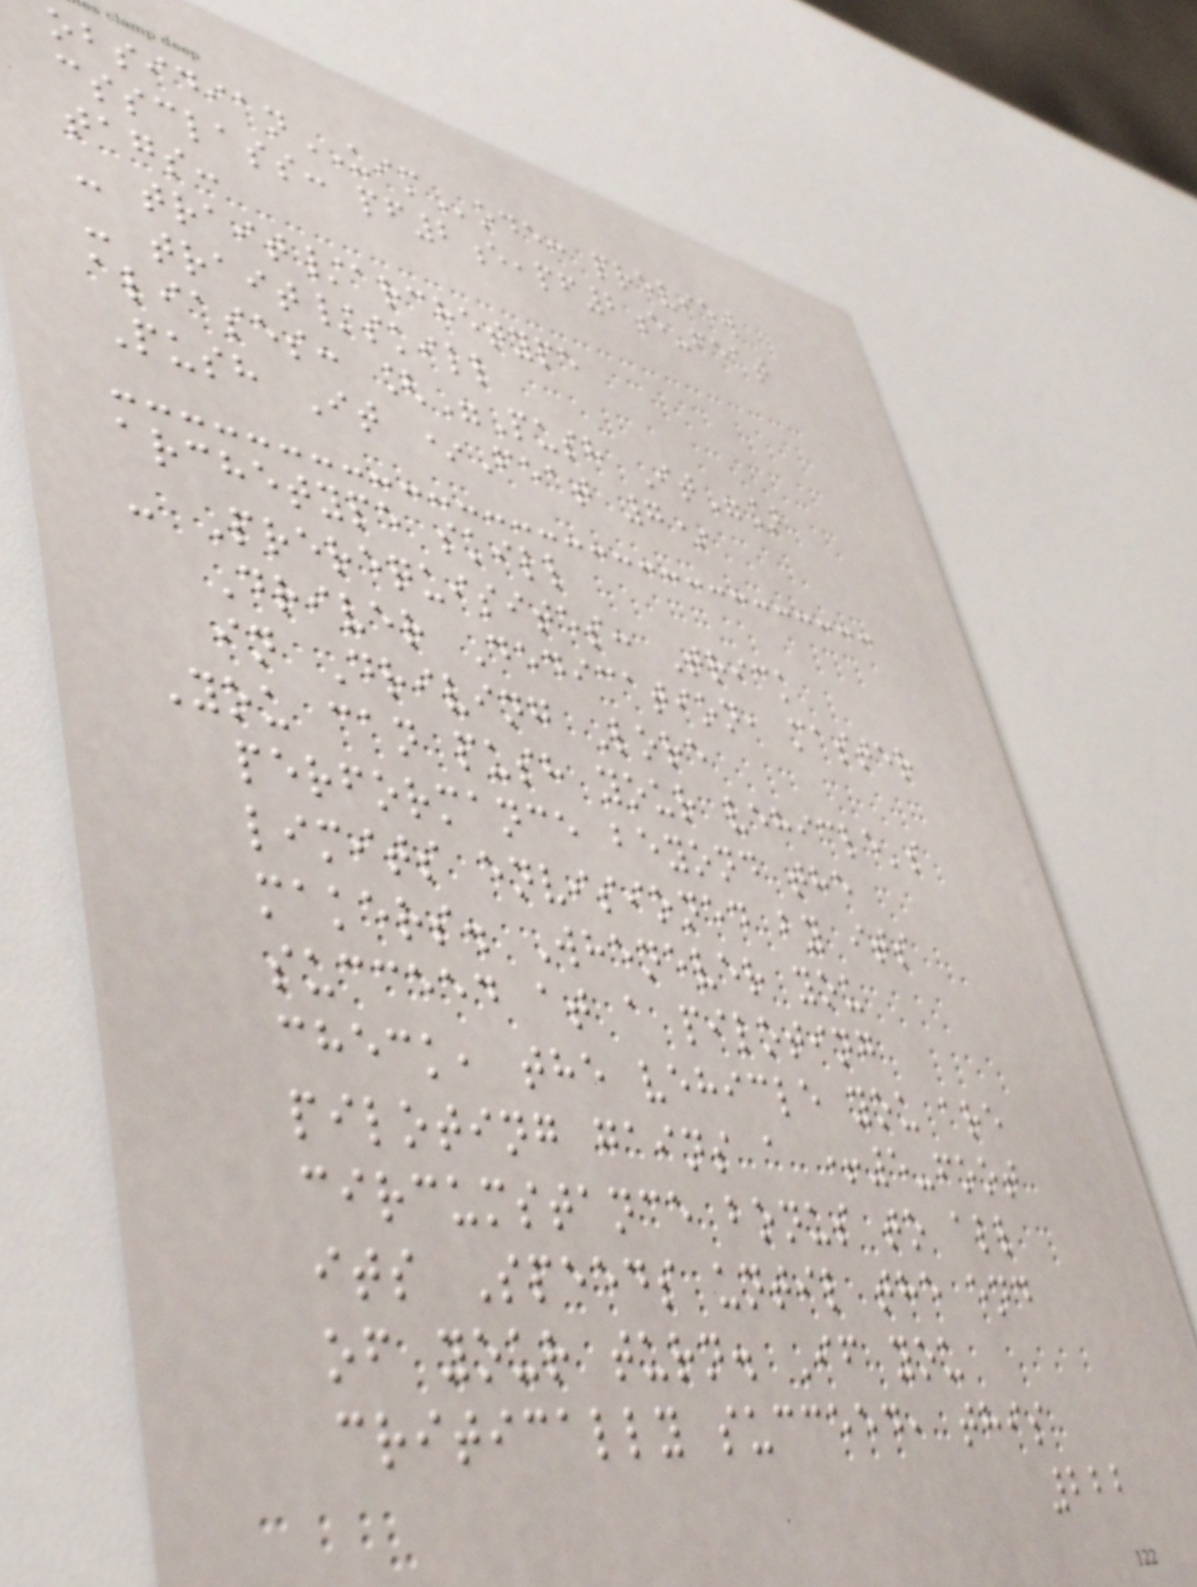obsidianUIMode: preview
cssclass: pf2e,pf2e-feat
tags:
- trait/archetype
- trait/skill
aliases: ["Push It"]
Push It *Feat 7*
archetype skill
- Prerequisites: Trick
Driver Dedication, master
in Driving Lore
You can push your vehicle's
performance beyond the
limits envisioned by its
makers. Whenever you
succeed at a piloting
check, the vehicle you are
piloting gains a +5-foot
circumstance bonus to all
its Speeds until the end
of your turn. If you
critically succeed, this
222
